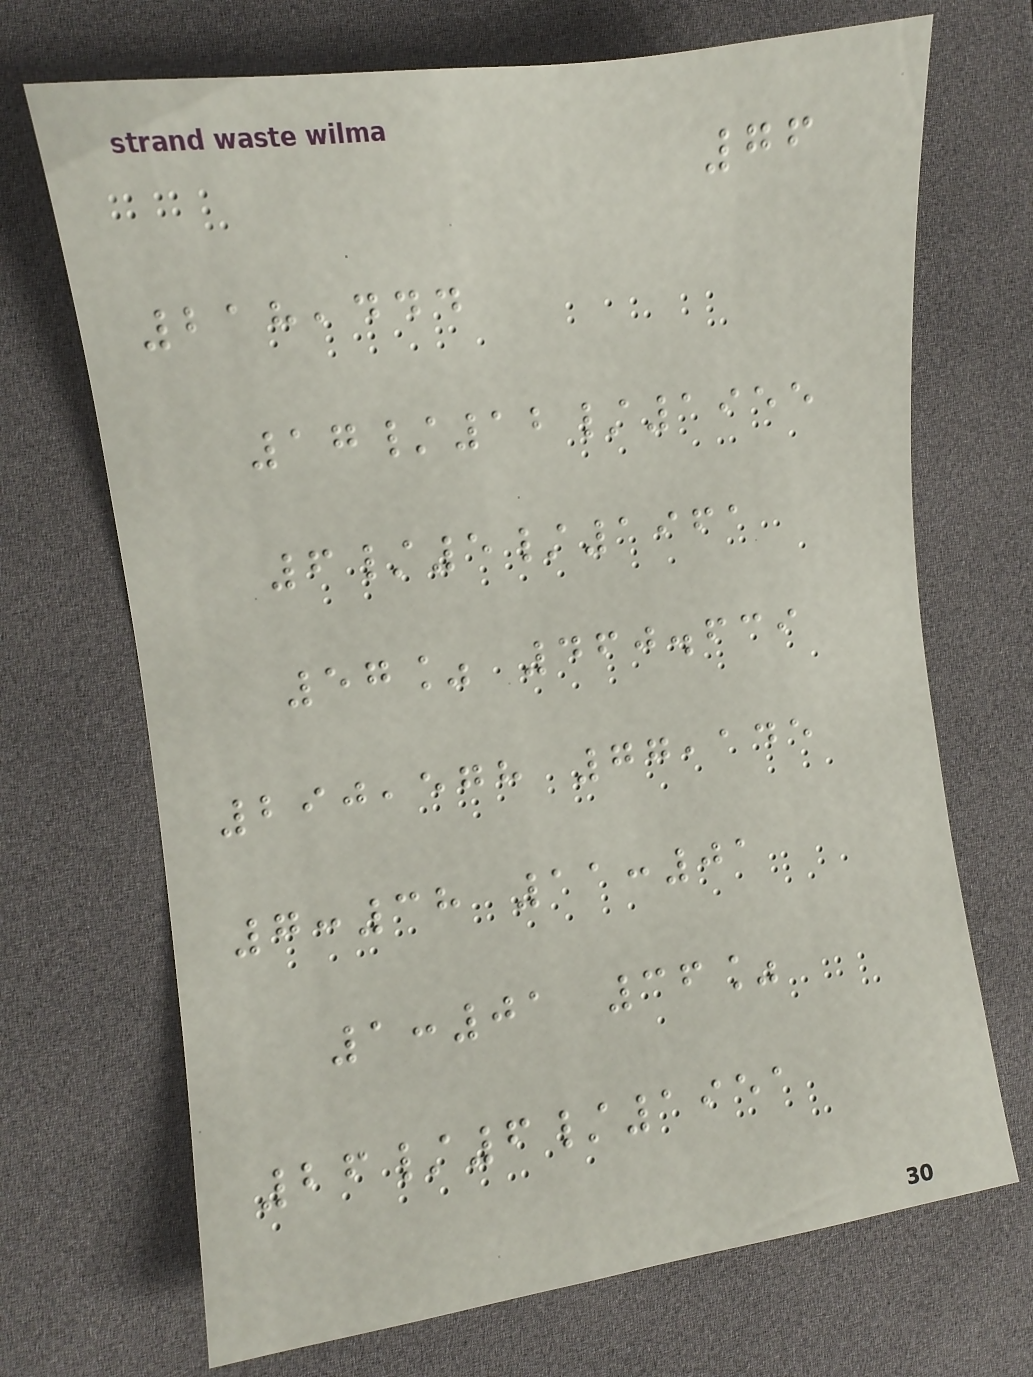76
218,444
17/12/1955
6/5/1961
57% 460.639
290,578 77,145
7:38 11:01
1:01 36%
26/6/1951
